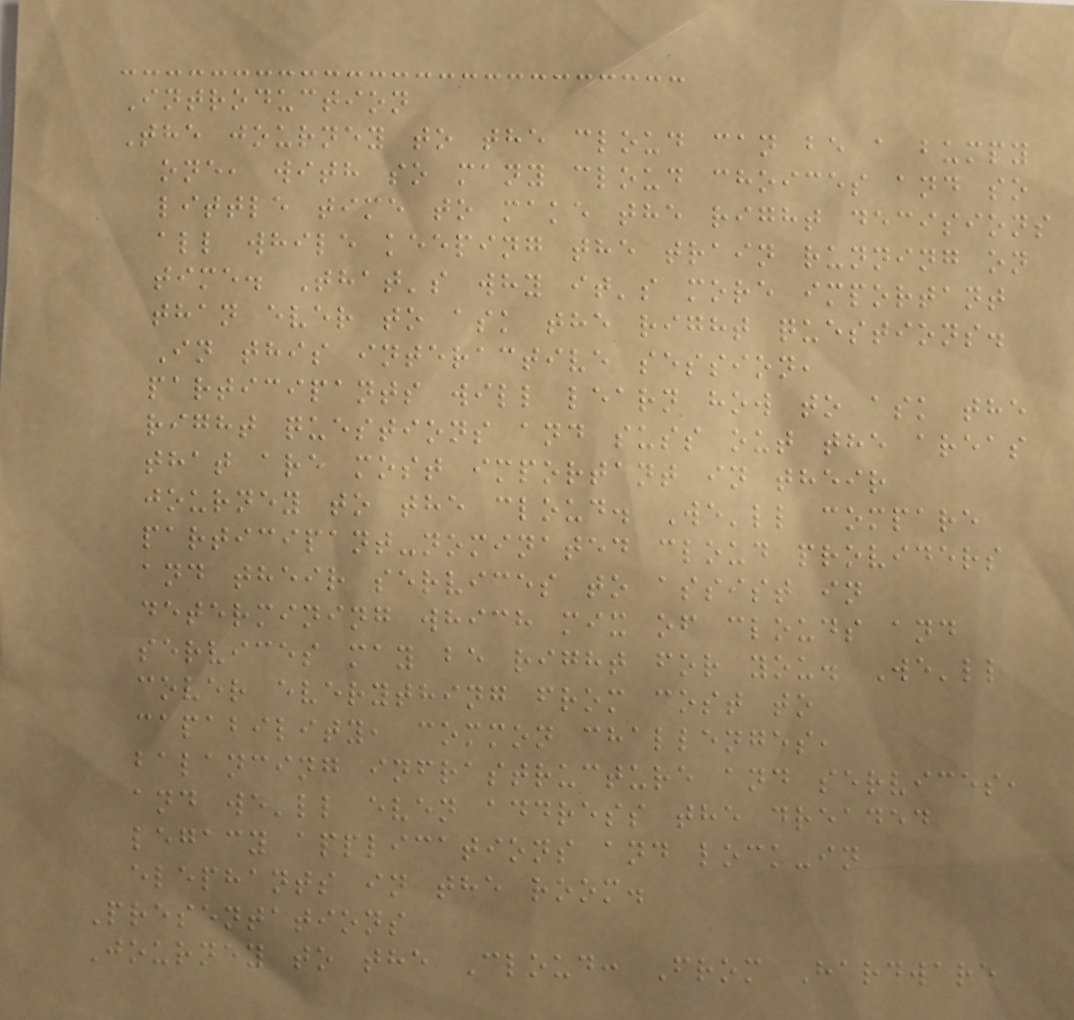Introduction
The journey to the cloud can be a bumpy
one, with so many cloud choices and so
little time to make the right decisions
all while keeping the train running on
time. That's why it's more important
than ever to ask the right questions.
In this interactive session,
participants will learn how to ask the
right questions and suss out the areas
that are most important in their
journey to the cloud. We'll compare
participant-nominated cloud providers
and their services to assist in
determining which mix of clouds and
services may be right for you. We'll
cover everything from cost to
capability, common challenges,
balancing infrastructure and services,
and we'll even address the dreaded
legacy applications and lock-in
elephants in the room.
Presentations
Journey to the Cloud: From Hardware
